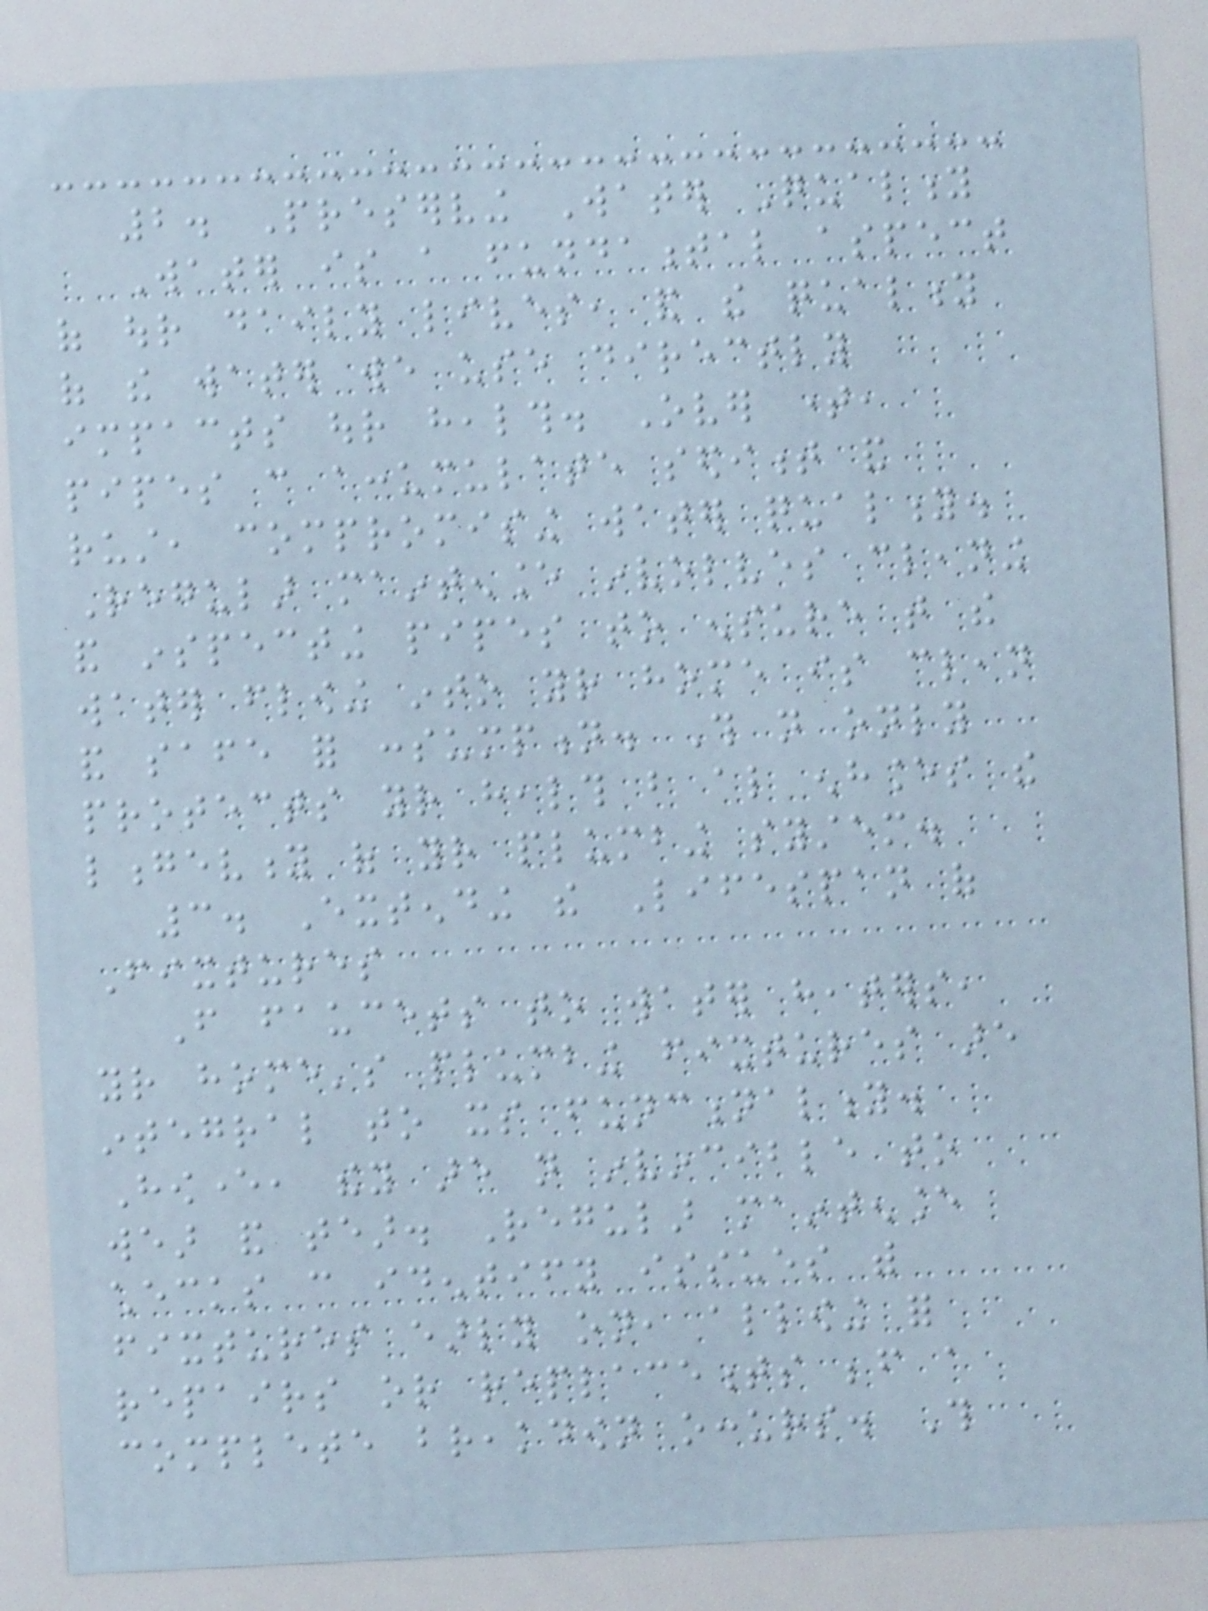2. Preserving Water Quality
Water is a fundamental aspect
of our daily lives, and the quality
of the water we use directly
impacts our health. Over time,
pipes can accumulate sediment and
rust, compromising water quality.
Regular maintenance involves cleaning
and inspecting pipes to ensure that the
water flowing into your home is clean
and safe for consumption. This not only
protects your health but also enhances the
longevity of your plumbing system.
3. Extending the Lifespan of
Fixtures
From faucets to water heaters,
your home's plumbing fixtures are
integral to its functionality.
However, they are not invincible to
wear and tear. Regular maintenance
checks can identify issues with
fixtures early on, allowing for
repairs or replacements before a
complete breakdown occurs. This
